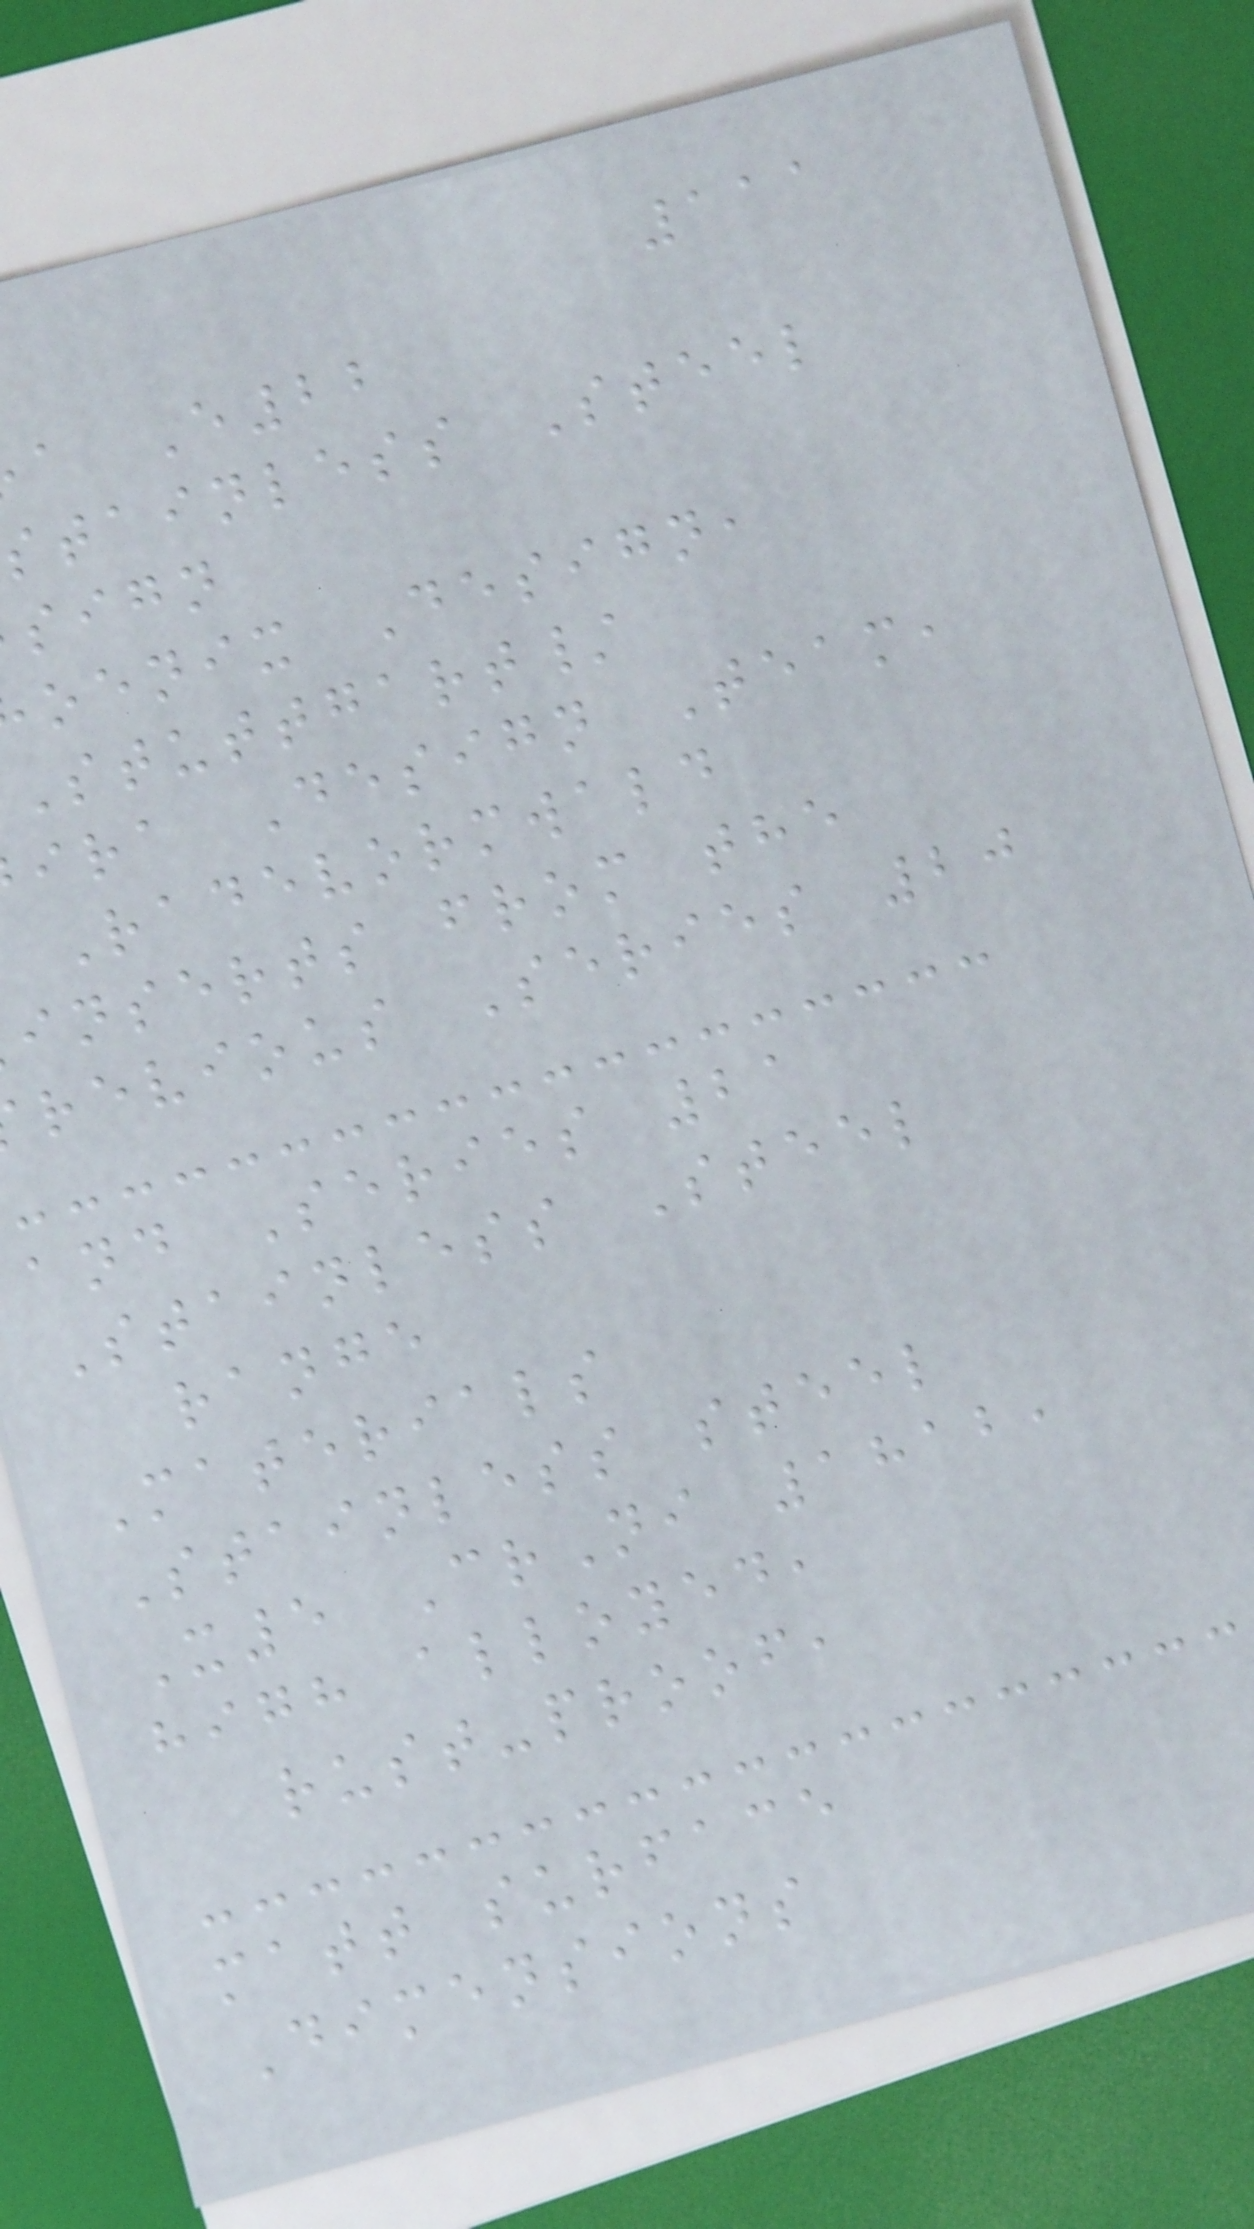111
a E22
stainless Steel
sign
oenix Design,
Stuttgart/
ira Design Team,
Radevormwald
inserts from the
revious Series 20
and Series 21
Stainless Steel
range
Materials
Stainless steel
X5 CrNi 1812,
high alloyed,
rust-proof,
matt surface
Dimensions
